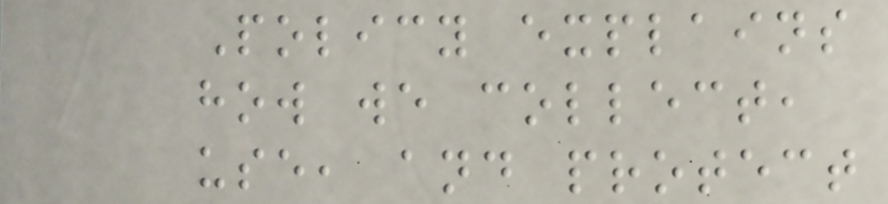Policy explains
how we collect,
use, and protect
